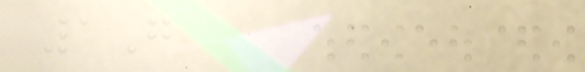1G
